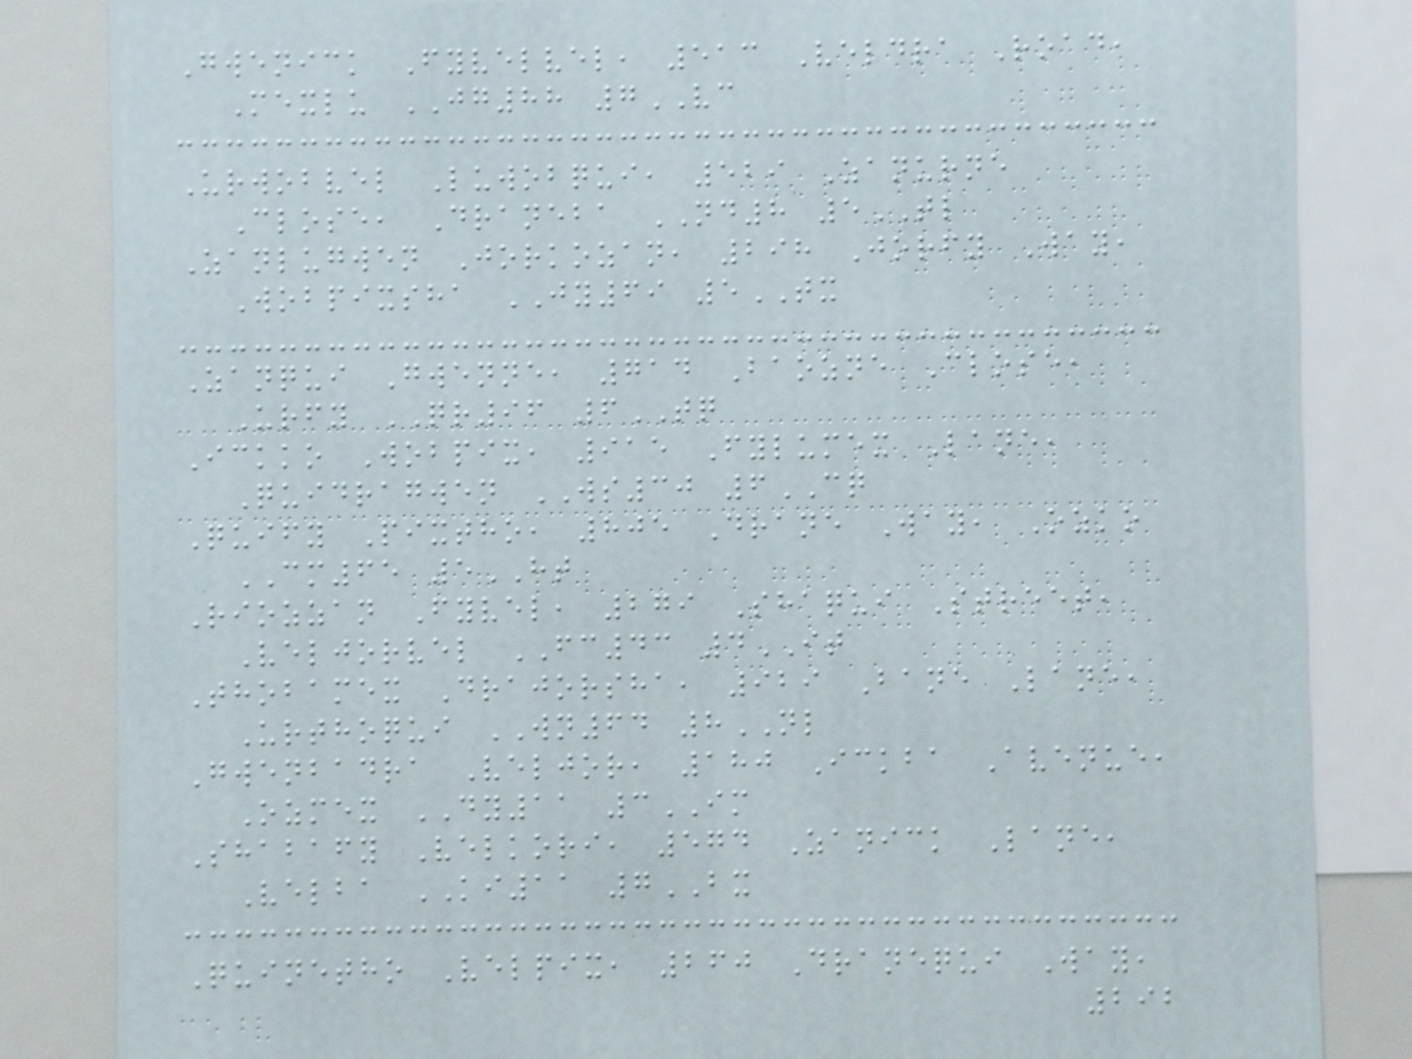Gwenick Fyvelvel, 513 Veldra Road,
Mexlu JG88 7VC
Urwobvel Luwobqui, 529 Zanurne
Close, Draneba ND8 5TL
Zanlugwen Jorkozan, 298 Jorfy Way,
Wobpixsha JY69 5TX
Zanqui Gwenne, 714 Baozne Close,
Urfy QR96 6TQ
Ickko Wobpix, 915 Fylumex Lane,
Quidragwen WS30 6CQ
Quify Pixtho, 805 Drane Way, Ozko
CM65 5HT
Riozzan Fyvel, 279 Shaqui Street,
Veljorvel FC43 4IT
Thobamex Drajorsha, 929 Bane Lane,
Urthoqui WN64 8NL
Gwenbadra Veljor, 180 Ickba Avenue,
Ozmex DY11 3IM
Shabafy Velkori, 574 Zanick Lane,
Velba KI11 7BX
Quinetho Velpix, 260 Dranequi Way,
292
